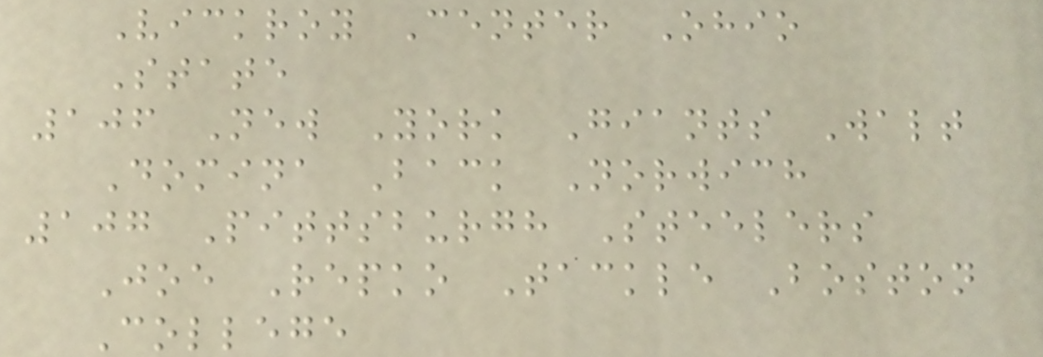Vickroy Center Ohio
State
106 New York Giants Walt
Domina Back Norwich
107 Pittsburgh Steelers
Joe Repko Tackle Boston
College
